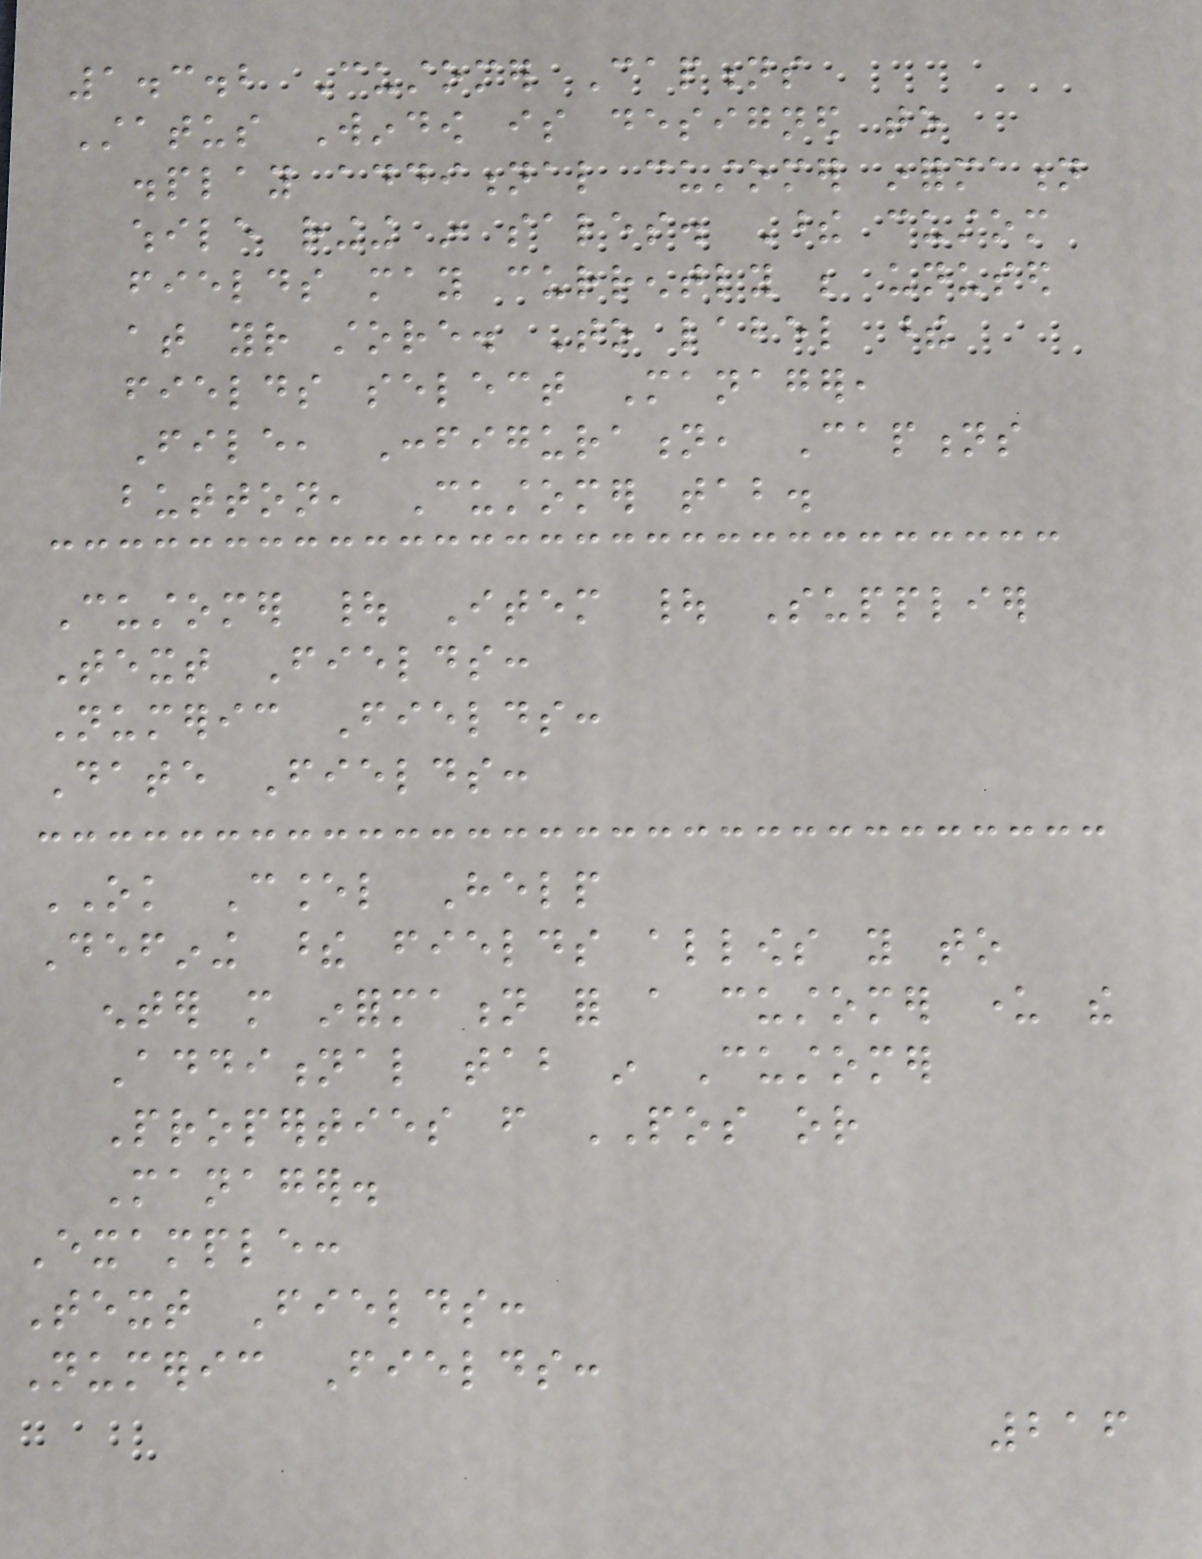1.3.2 Customer Captions
Status Window is designed to
display additional customer information
while ringing in sales. These custom
fields may currently be unused
at your store. To label these
fields select Manager,
File, Configuration, Captions
button, Customer tab.
Customer | Item | Supplier
Text Fields:
Numeric Fields:
Date Fields:
OK Cancel Help
Defining these fields allows you to
enter more information for a customer under the
Additional tab in Customer
Properties from POS or
Manager.
Example:
Text Fields:
Numeric Fields:
216
